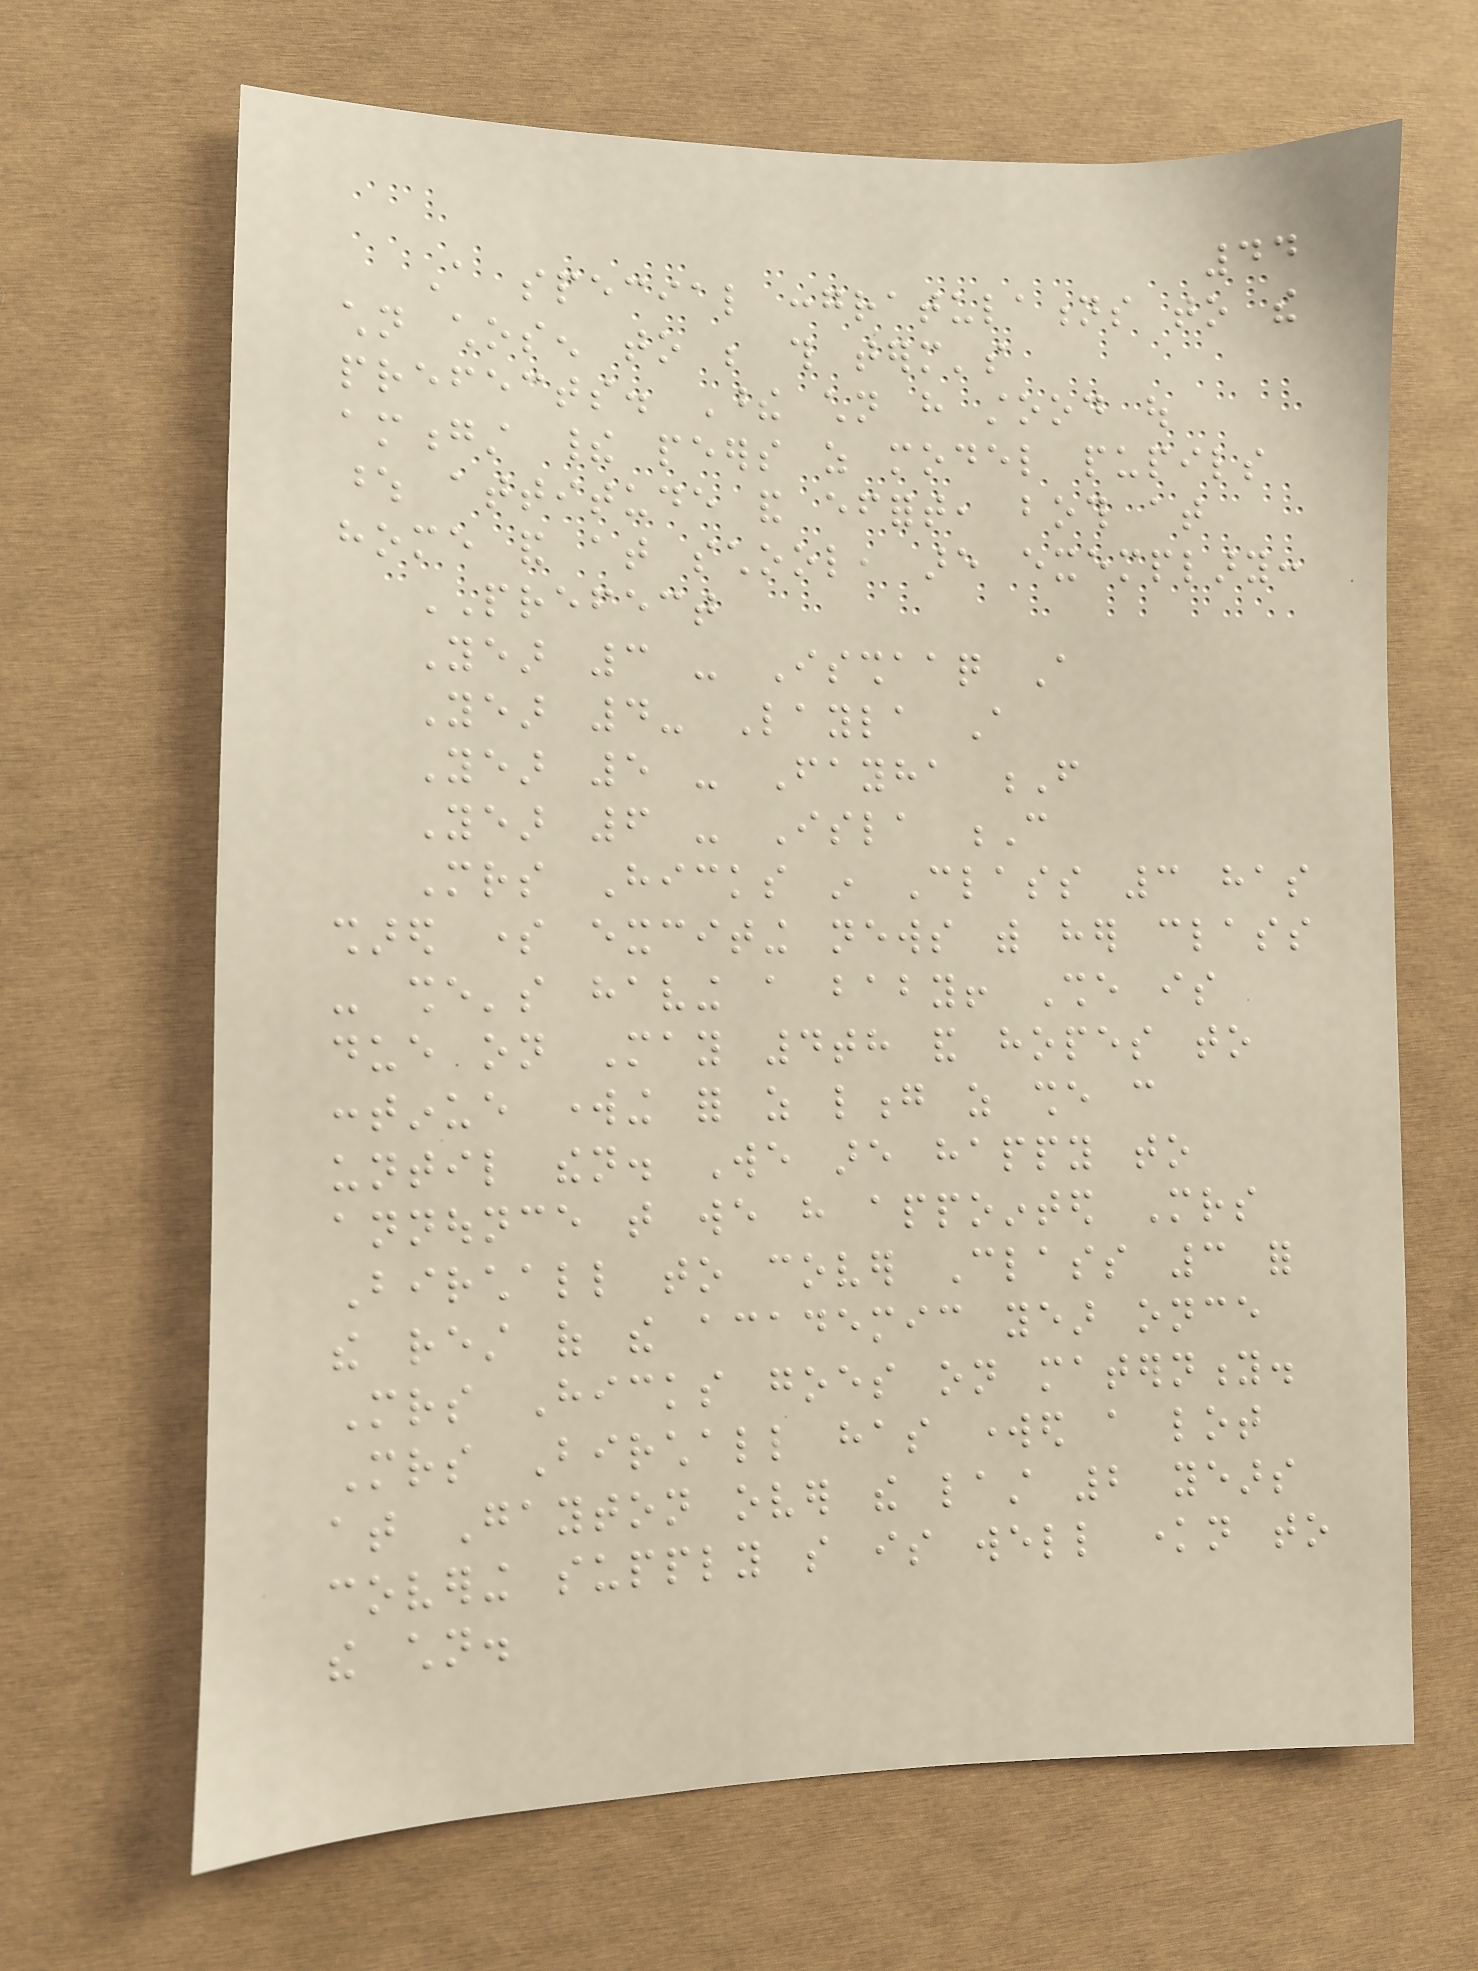44
A special congratulations to the
children chosen to be this term's
prefects. These children have stood out
amongst their peers as model pupils
whose attitude and effort, both at
home and at school, are exemplary:
PREFECT
Year 3 - Isshaaq A
Year 4- Layla A
Year 5 - Fayha F
Year 6 - Isla C
Mrs Hicks in Class 3 has
shared some exciting news with her class
- she's having a baby! She is
due on May 4th and hopes to
continue working for as long as she can
until then. We are happy to
announce that we have appointed Mrs
Birchall to cover Class 3 for
the rest of the academic year once
Mrs Hicks goes on maternity.
Mrs Birchall has worked a lot
at Gayton over the last 2 years
covering supply so is well known to
the children.
